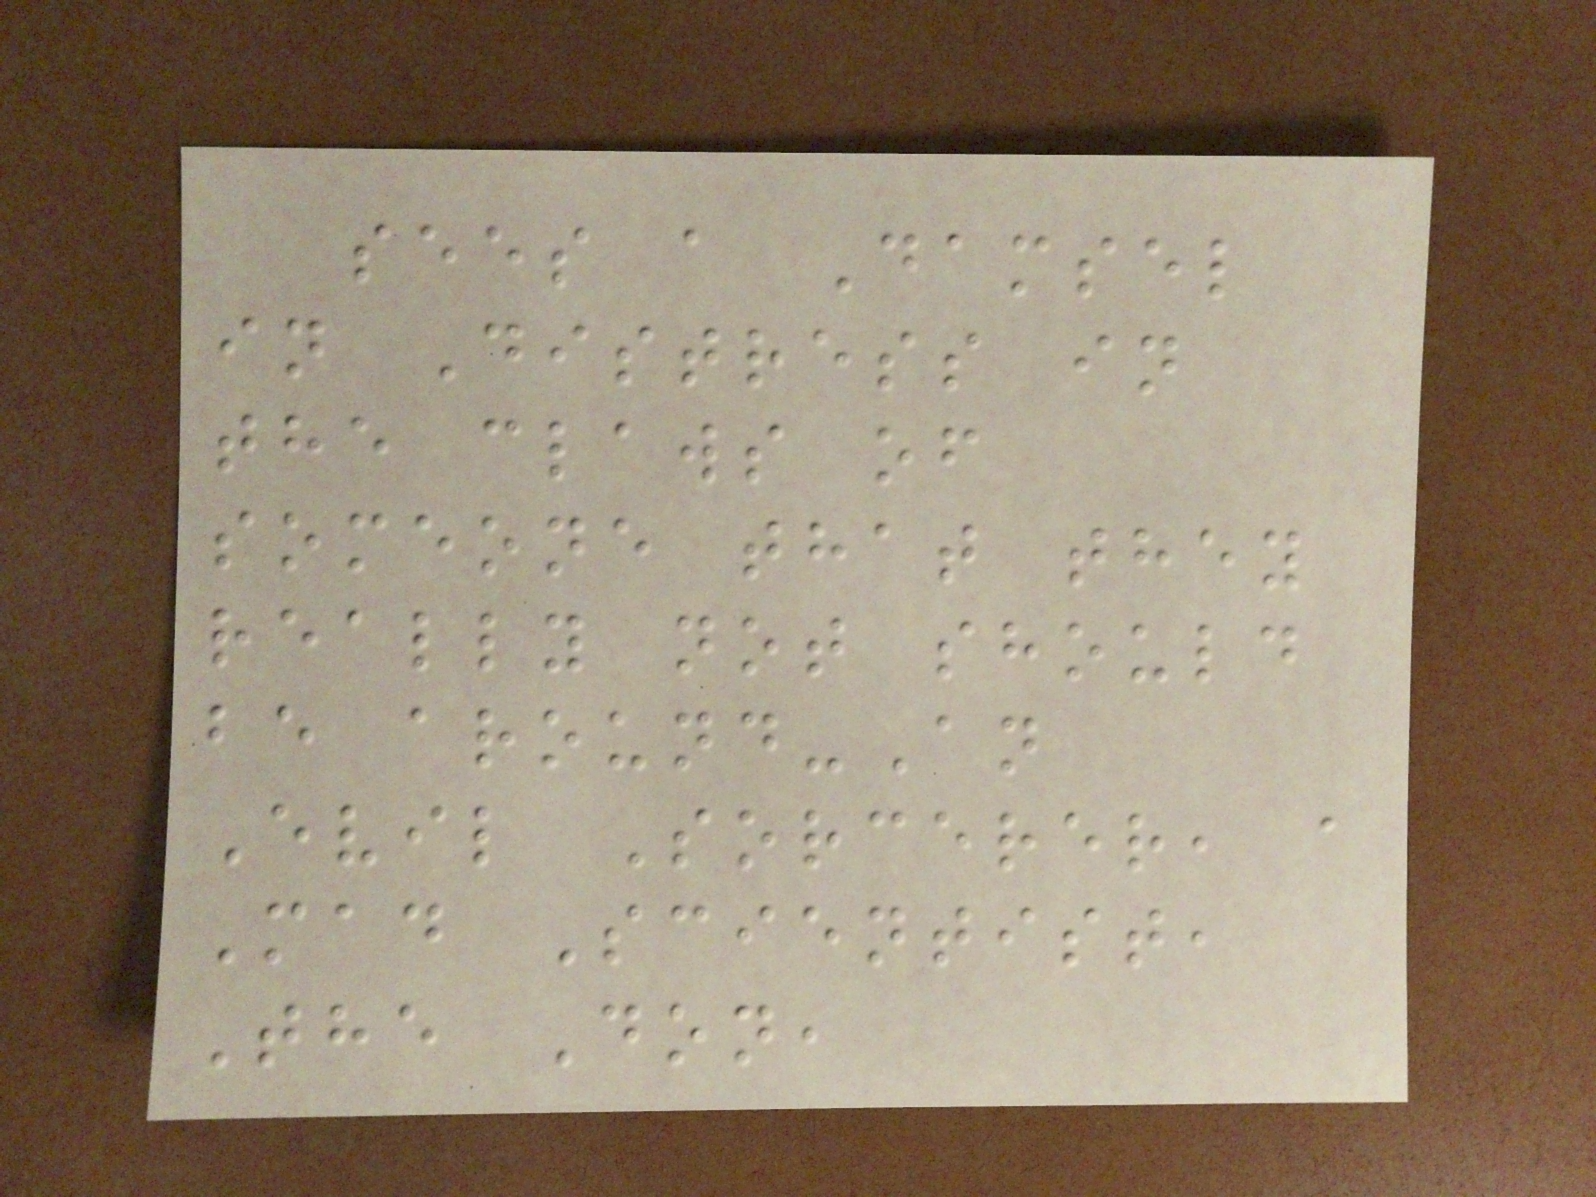sees a Damsel
in Distress in
the claws of
someone that they
really not should
be around-An
Evil Sorcerer, a
Mad Scientist,
The Don,
